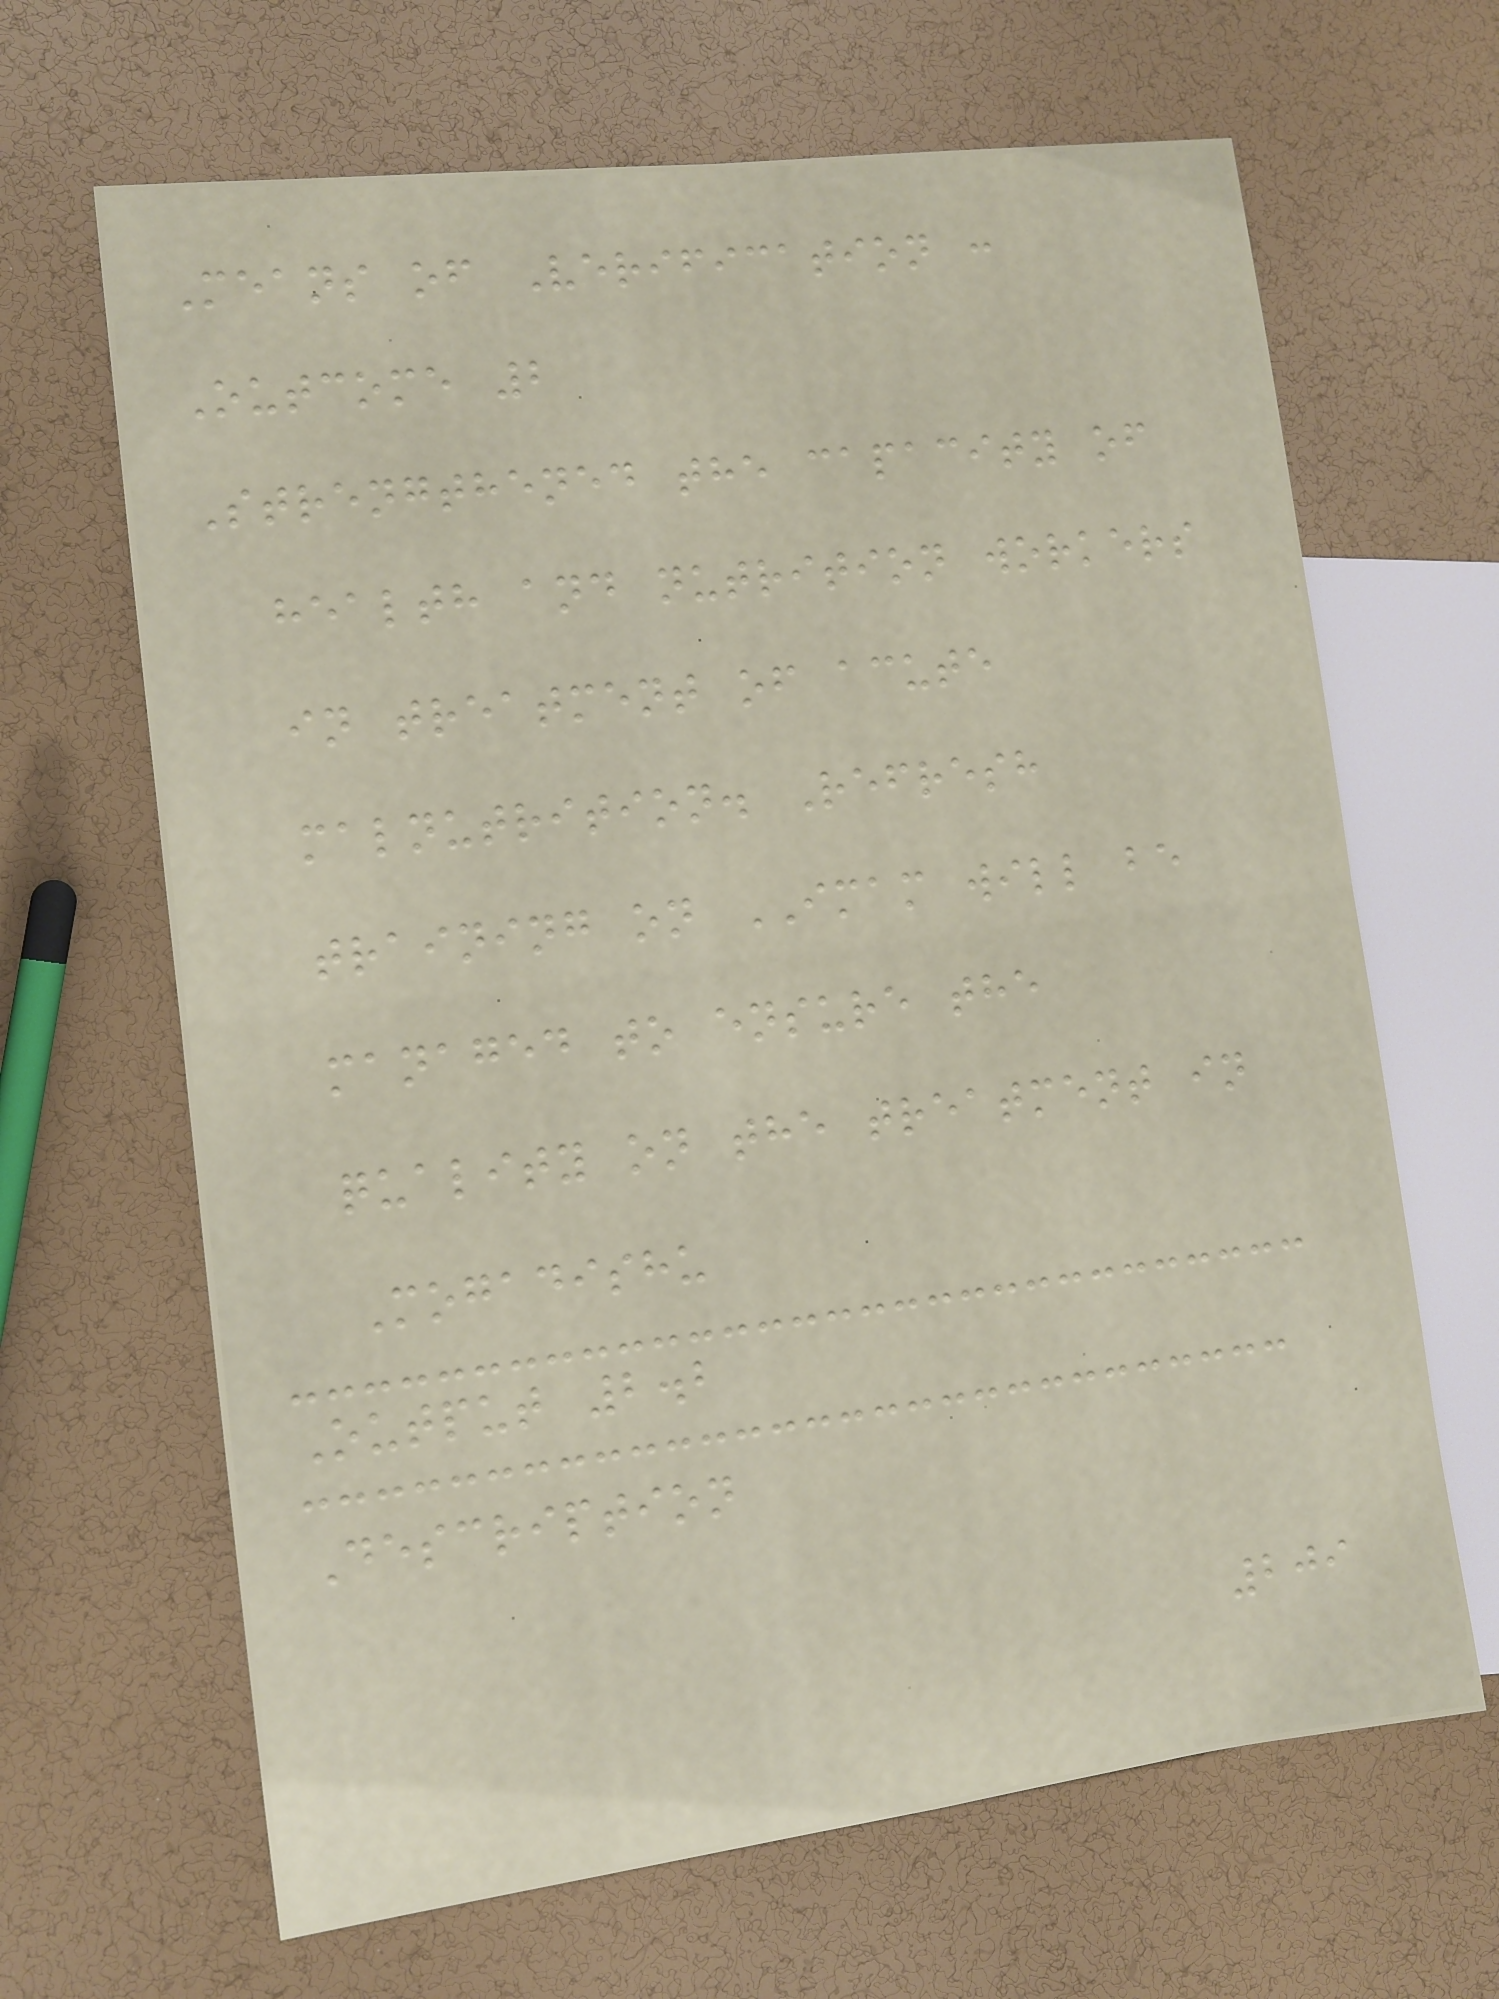Means of Verification :
Outcome 2
Strengthened the capacity of
health and nutrition workers
in treatment of acute
malnutrition. Refresh
training on IMAM will be
managed to ensure the
quality on the treatment in
Mogadishu
Output 2.2
Description
209
